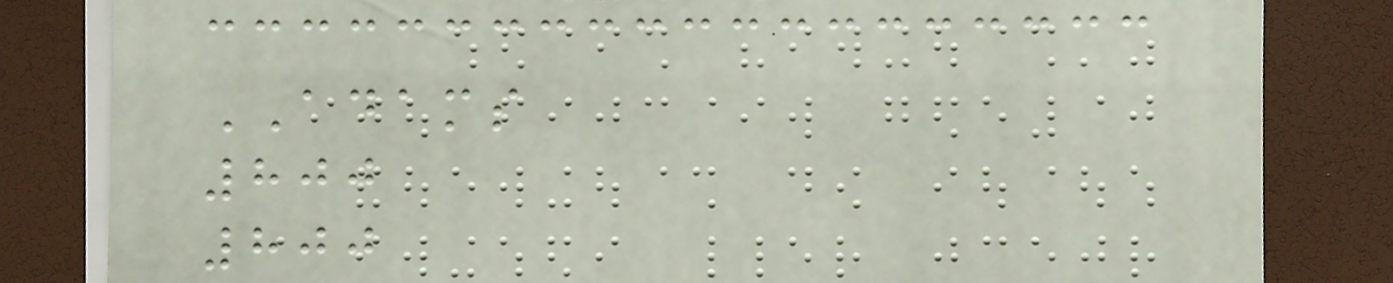ADAMS
800
800
